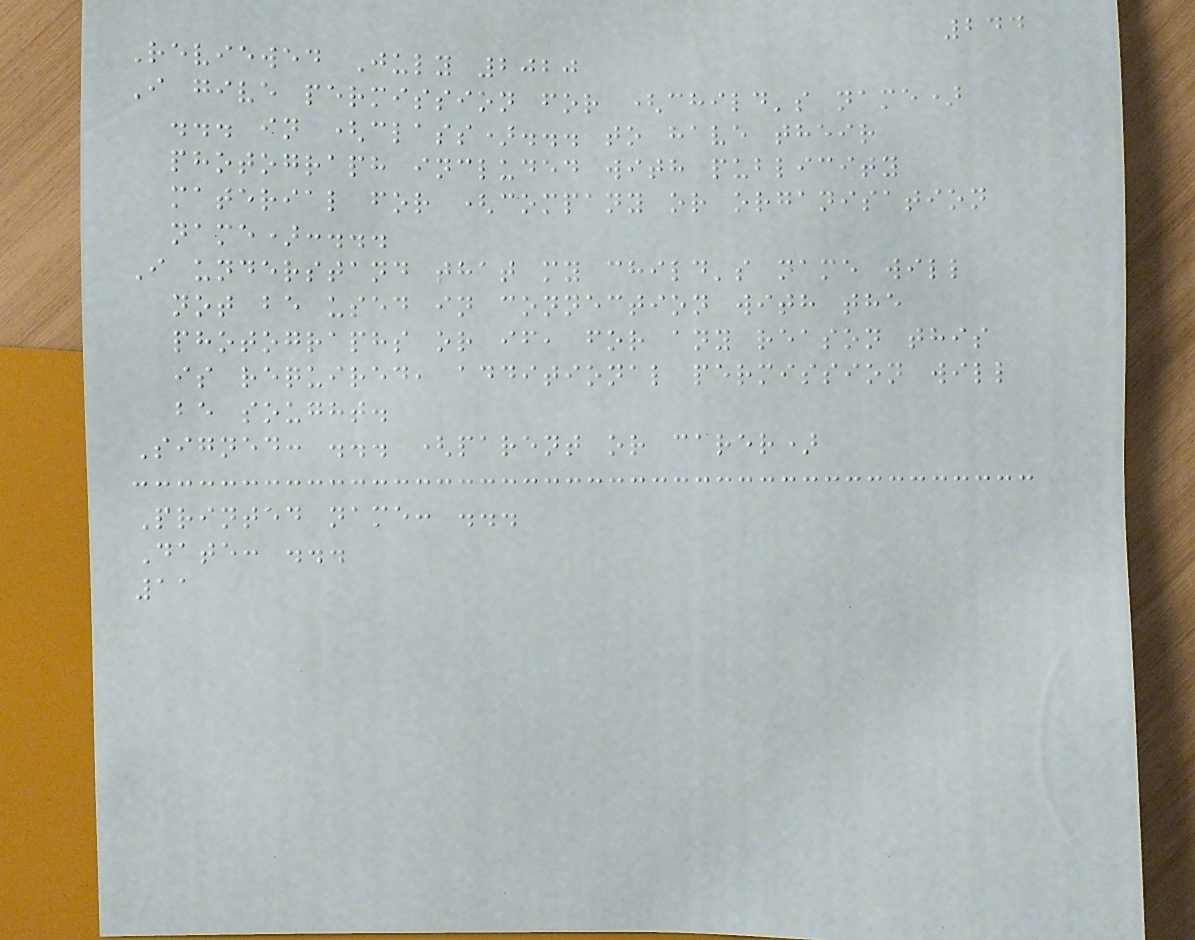244
Reviewed July 2020
I give permission for (child's name)
... in (class)... to have their
photograph included with publicity
material for (company or organisation
name):...
I understand that my child's name will
not be used in connection with the
photographs or if, for any reason this
is required, additional permission will
be sought.
Signed: ... (parent or carer)
Printed name: ...
Date: ...
11
